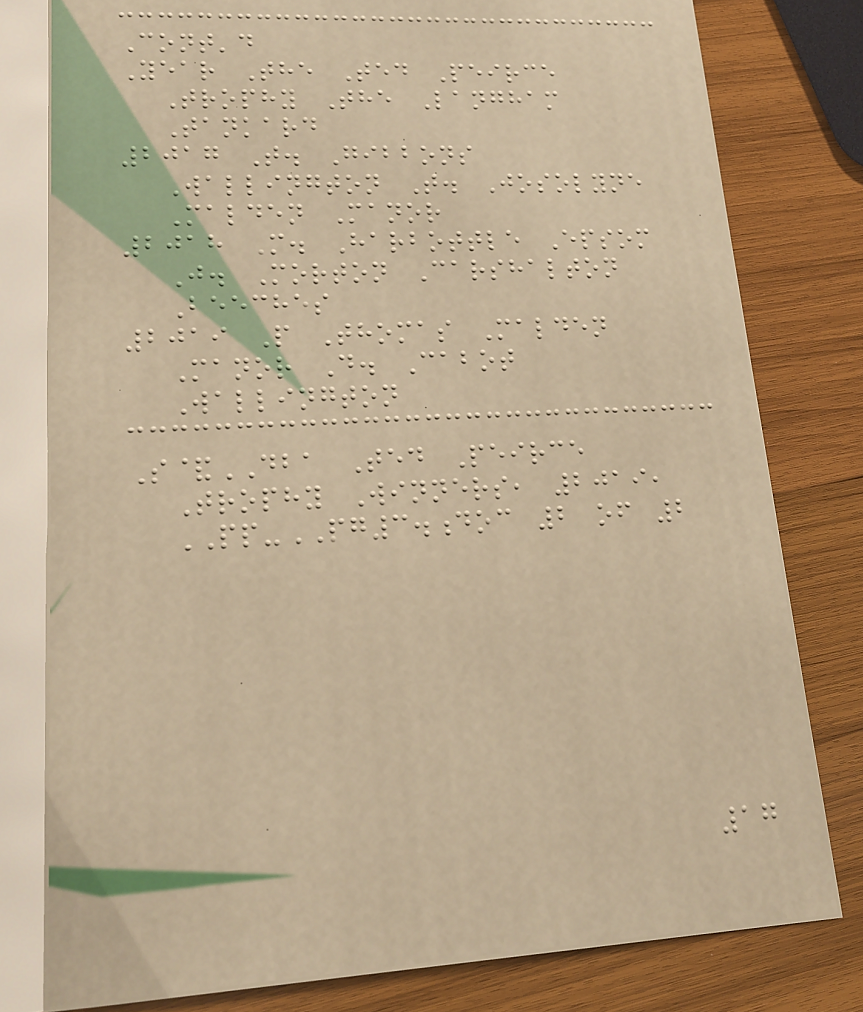Cont'd
Year The Ted Peirce
Trophy The Langham
Tankard
2017 T. Gibbons
Wallington T. Josolyne
Malden Manor
2018 M. Harbottle Epsom
J. Morton Carshalton
Beeches
2019 P Thomas Malden
Manor D. Cabot
Wallington
S&DBA Ted Peirce
Trophy Winners, 2019,
PP-PG3.doc 2 of 2
17
